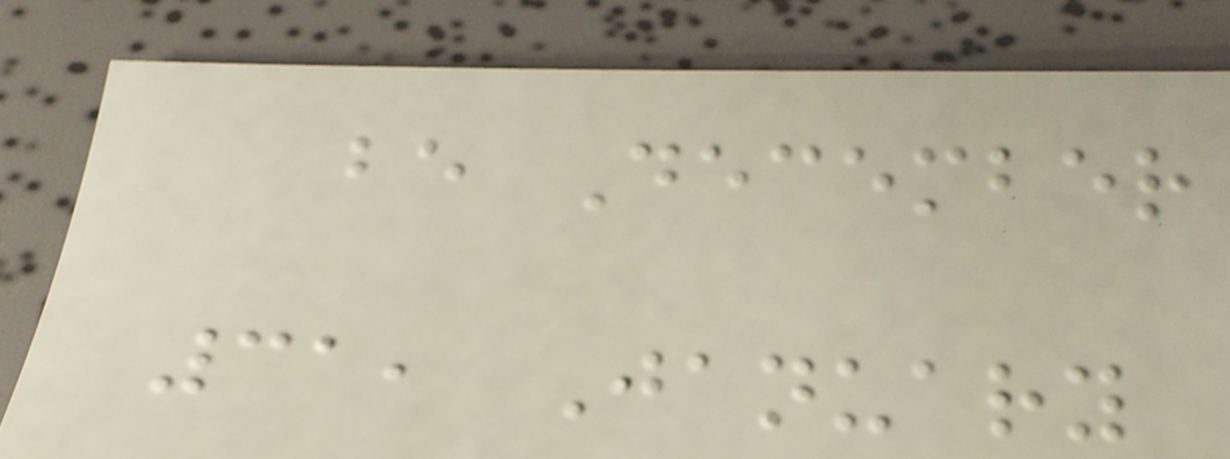be December
31, January
